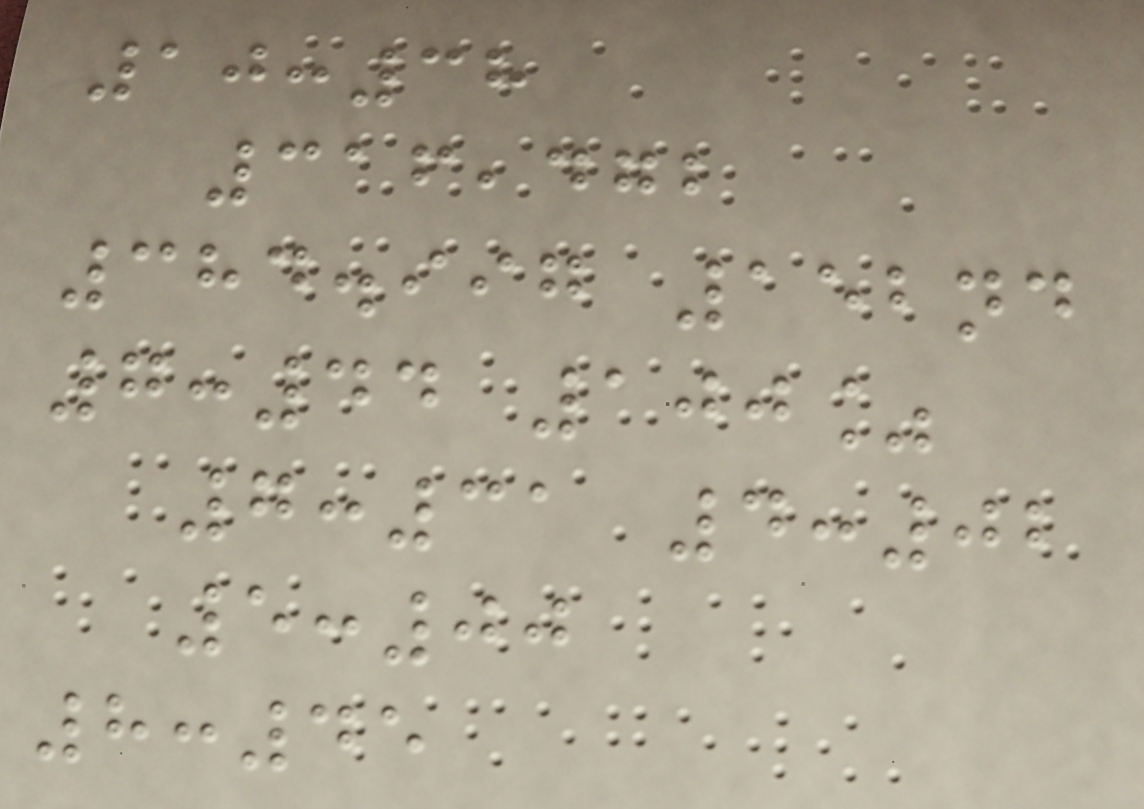10:38
316,472
384.997 152nd
7:44 100%
7:31 4:02
5:00
8:45
